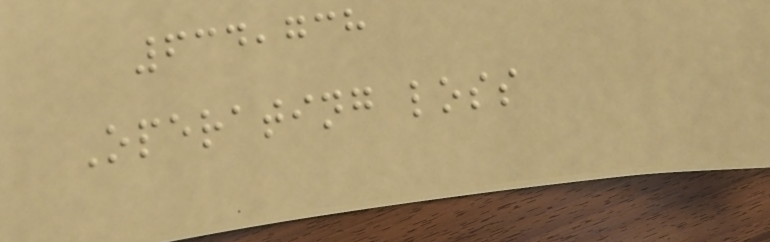634,738
Operating loss
